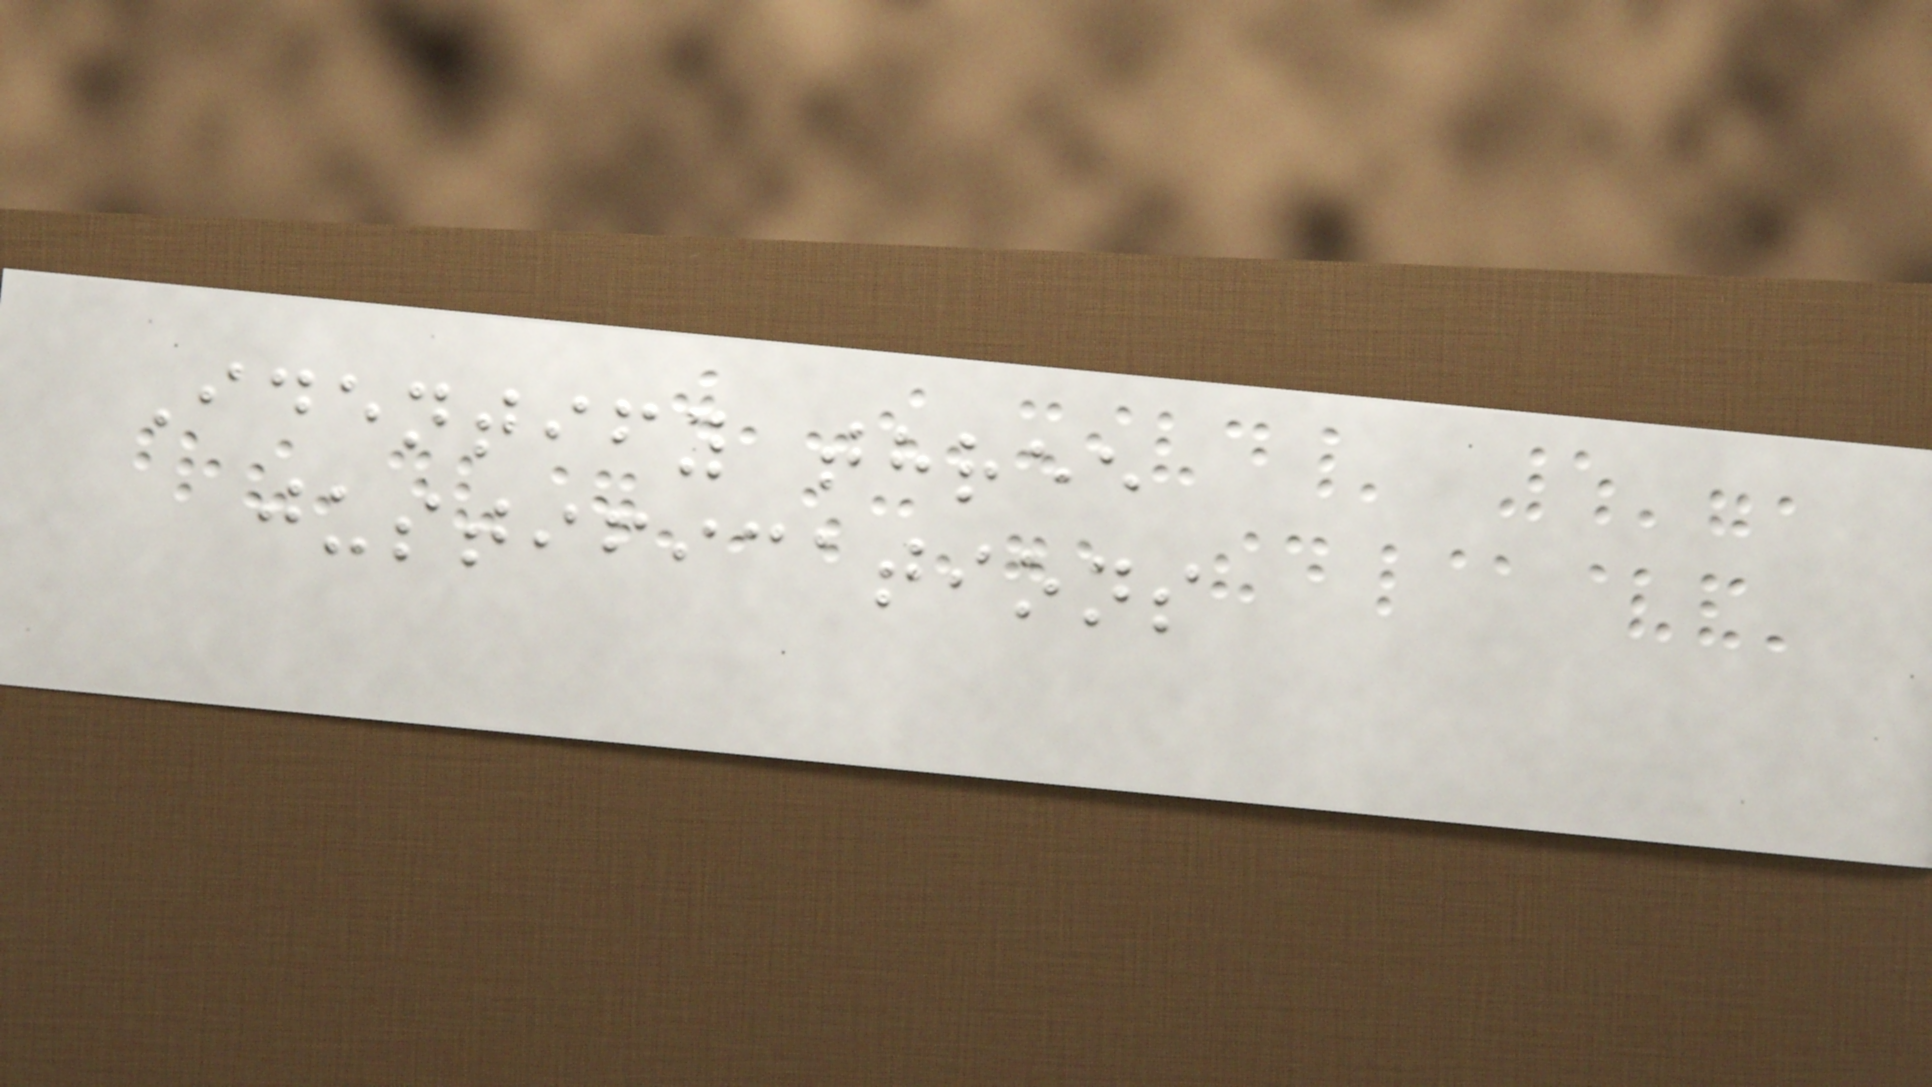Identify three
justifications
